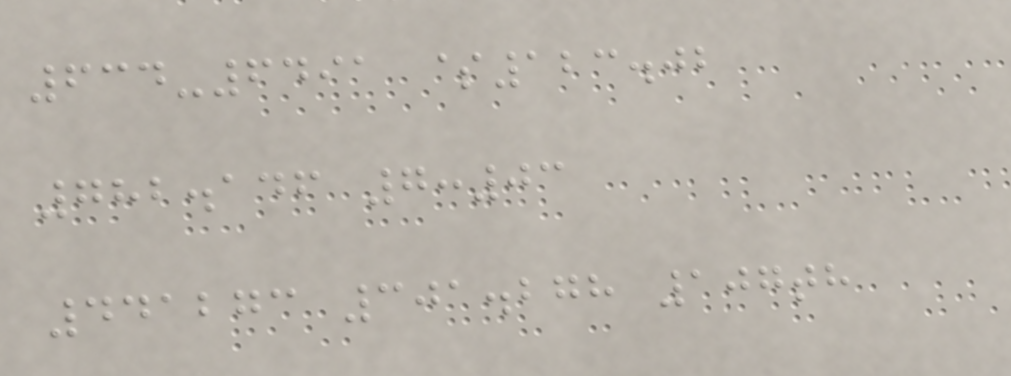634-6491 $123.02
782.146 7:03
441273 301.278 107th
